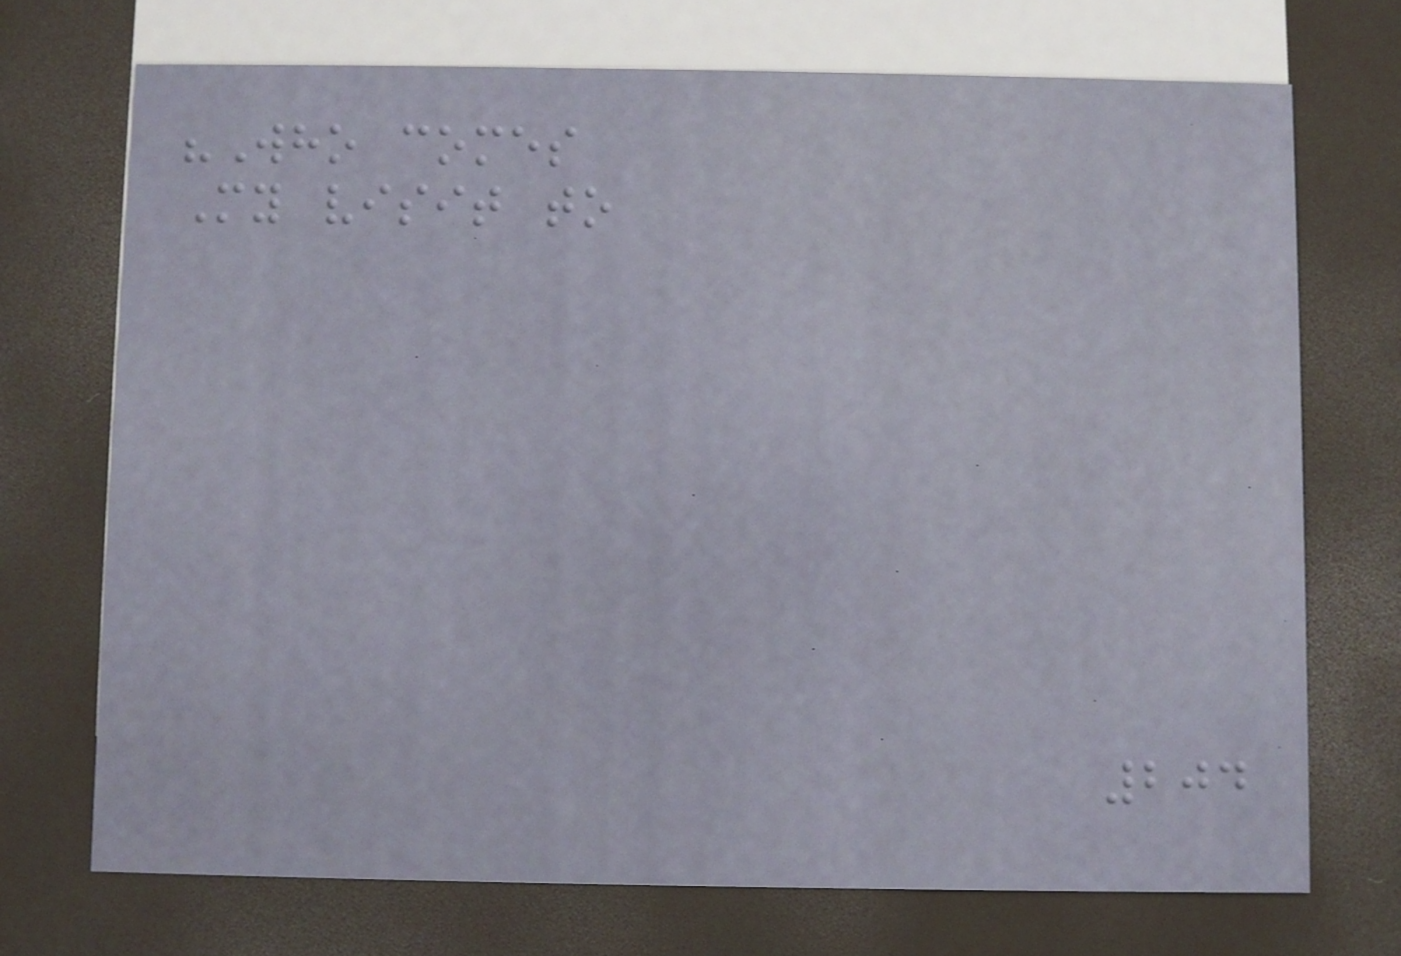"Who comes
My visit to
204
